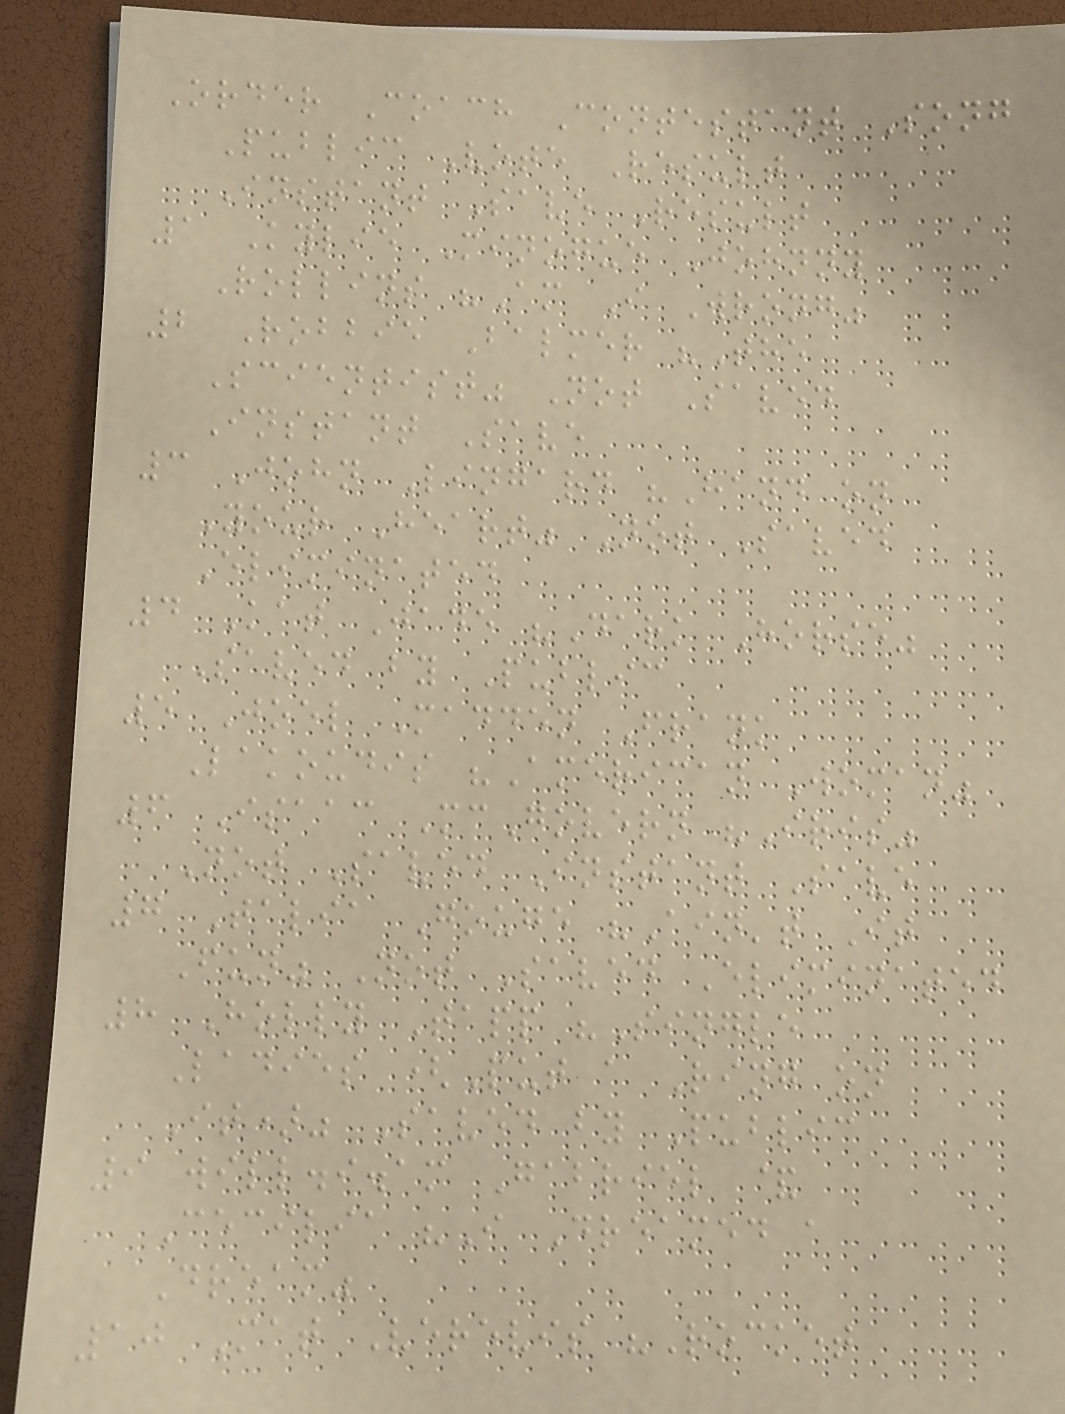Order Coach Contestant Song
Public Vote Result
Instant Save Result
1 Kylie Minogue Johnny
Rollins "Am I Wrong"
2 Robbie Balmer "The
Scientist" Not Saved
Instant Save
3 John Lingard "Hand on
Your Heart" Not Saved
Eliminated
4 Kat Jade "Dark Horse"
Saved by Public
5 Joel Madden Frank
Lakoudis "American Woman"
6 Isaac McGovern "Iris"
Not Saved Instant Save
7 Talia Gouge "Ain't It
Fun" Not Saved Eliminated
8 Holly Tapp "Single
Ladies (Put a Ring on
It)" Saved by Public
9 will.i.am Gabriel &
Cecilia "I Dreamed a
Dream"
10 Mat Verevis "Rocket
